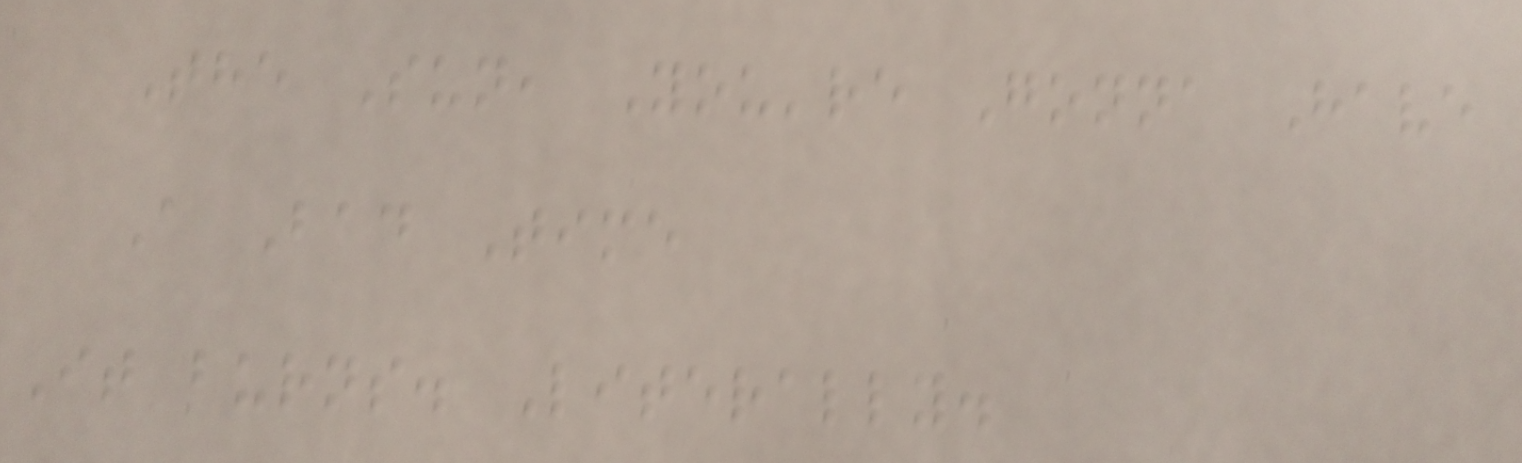The Sun, You're Gonna Have
A Bad Time
It burns. Literally.
